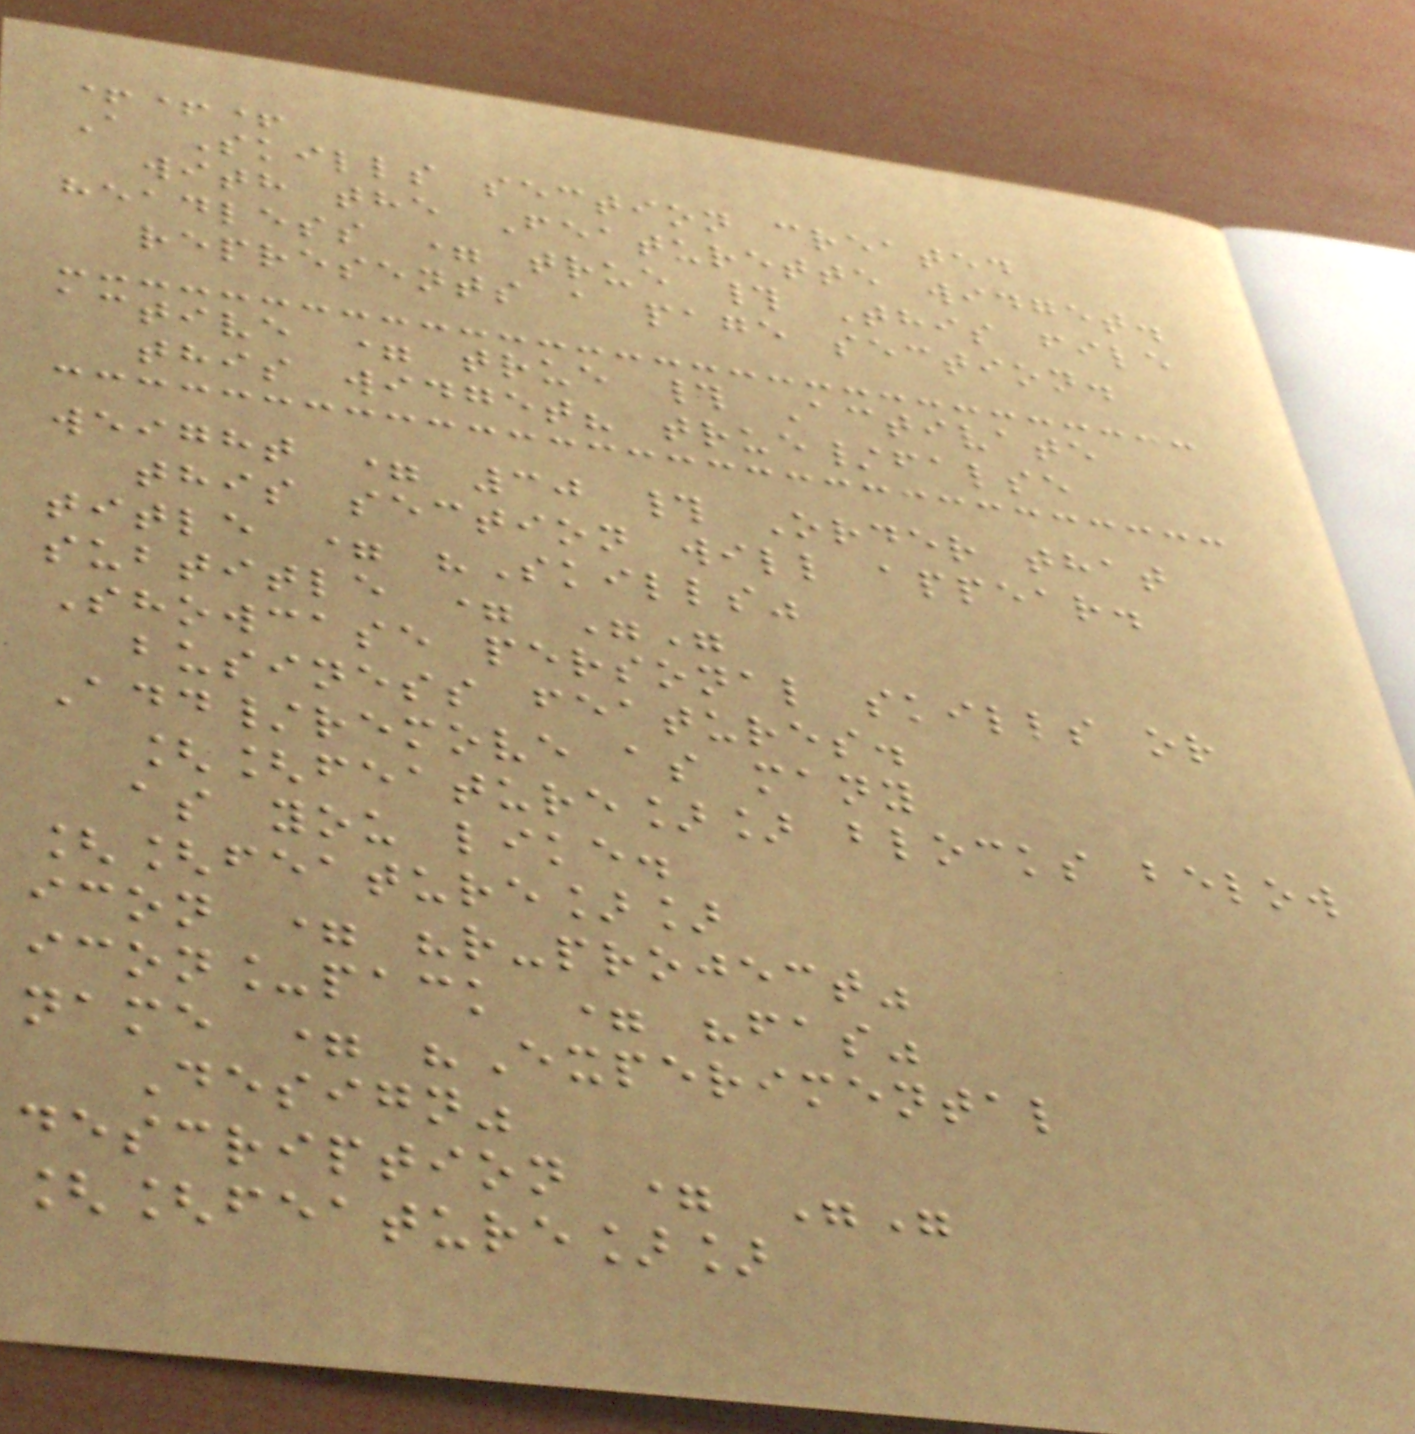+++
A Skills section created
with the Featurette widget.
headless = true # This file
represents a page section.
active = true # Activate
this widget? true/false
weight = 30 # Order that
this section will appear.
title = "Skills"
subtitle = ""
Showcase personal skills or
business features.
Add/remove as many
[[feature]] blocks below
as you like.
[[feature]]
icon = "r-project"
icon_pack = "fas"
name = "Experimental
Design"
description = ""
[[feature]]
